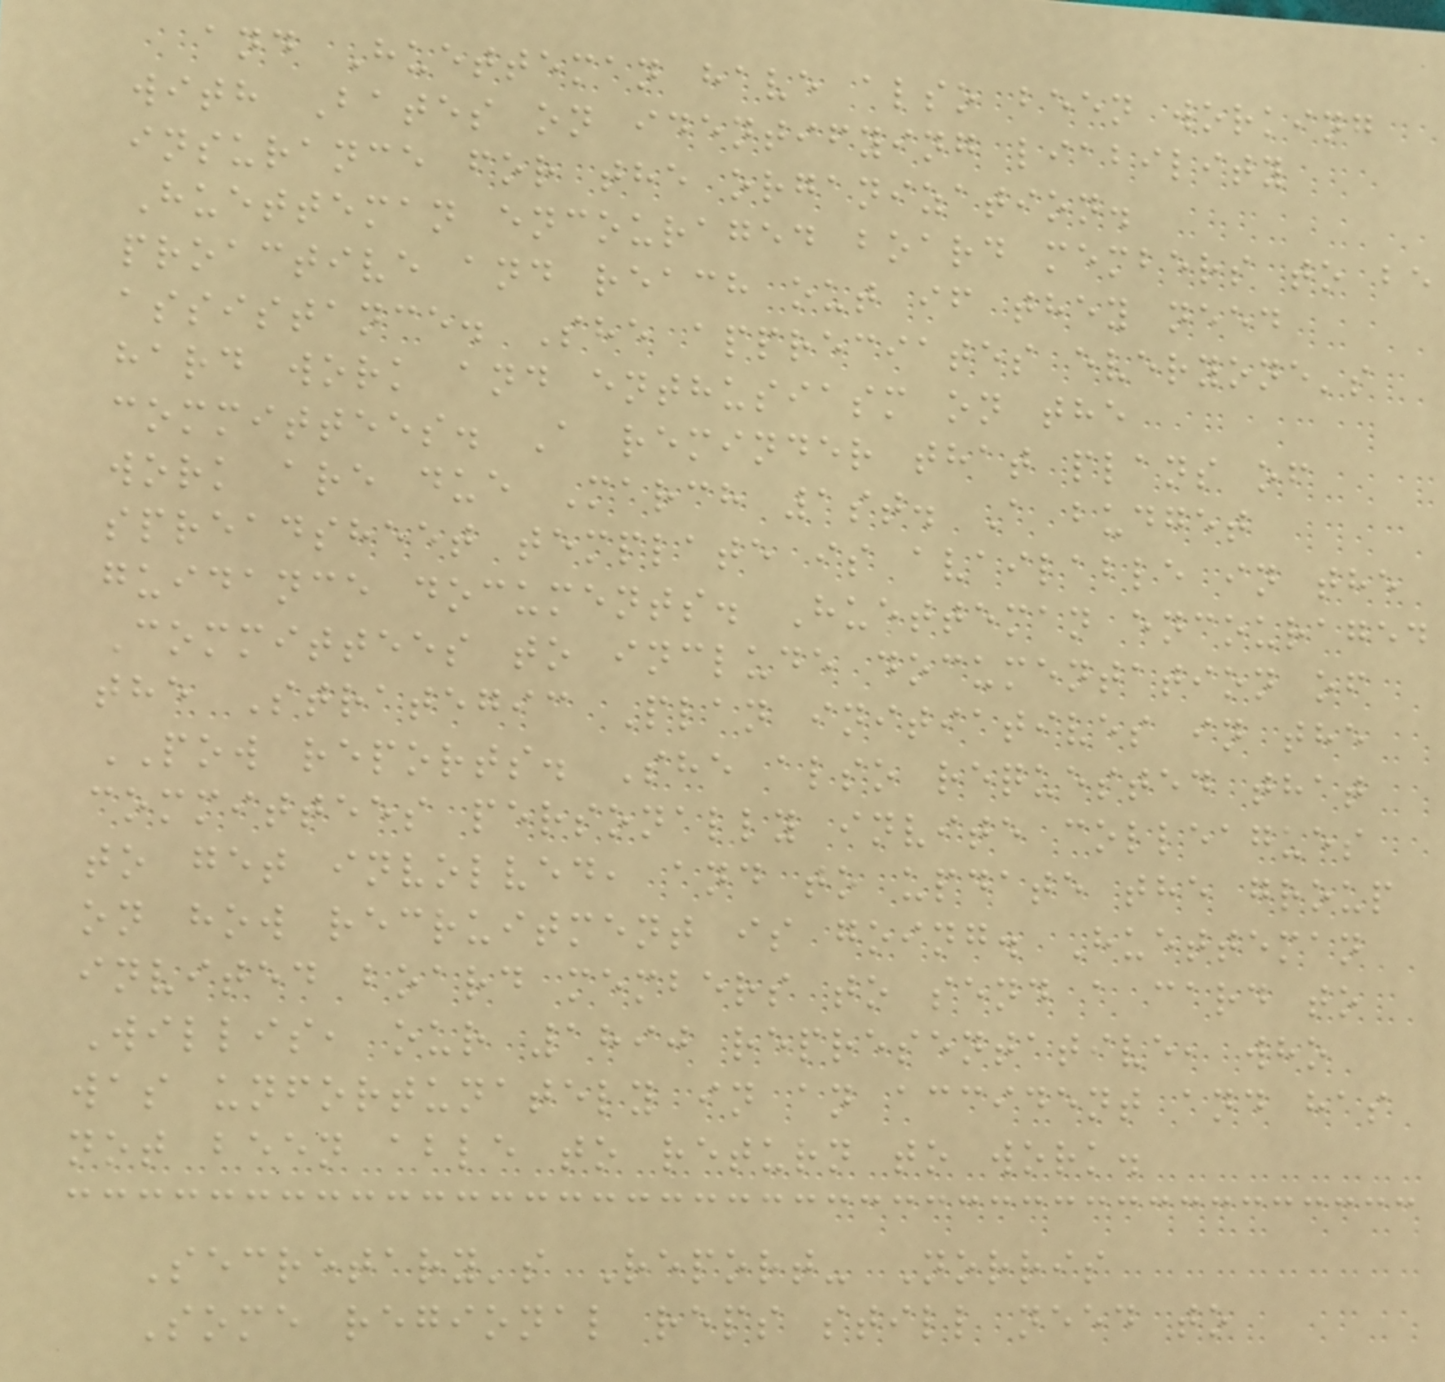and Huetteman have also been working
with Bates on identifying liability
insurance for the organization.
Huetteman encouraged board members to be
proactive and reach out if they need
assistance. She appreciates everyone's
hard work and enthusiasm on the
committees. A reminder that plans of
work are due March 1st. A budget
spreadsheet template is available in the
guidance documents. Huetteman encouraged
Committees to include documentation of
the Strategic Plan initiatives in the
POW reports. She also requested that
committees personally invite colleagues
to get involved, and to update the group
on how recruitment is going. Huetteman
invited board members to send a card to
Willis, our 1890 representative, who
was unfortunately in an accident and has
not been able to return to work.
Secretary's Report- Norris
Some regional reps still need to
